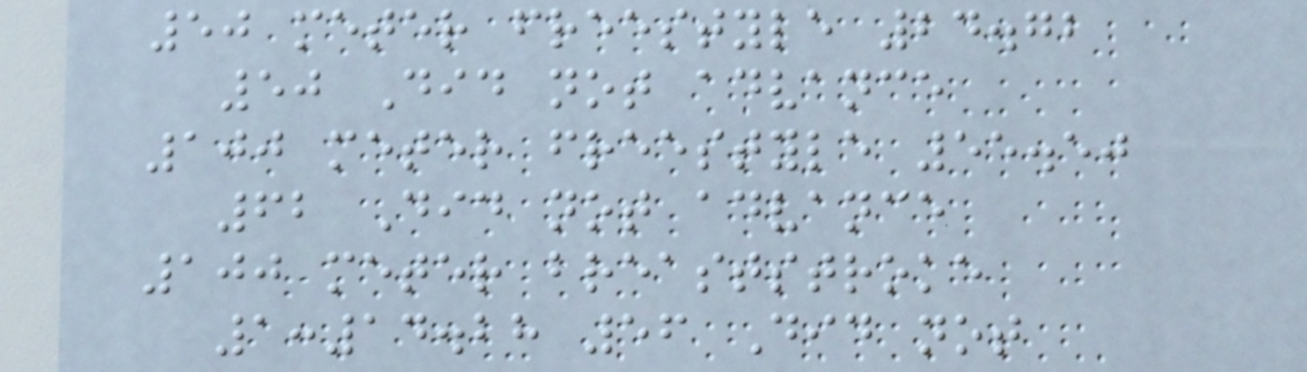50 meter freestyle 24.72
50 Did not advance
100 meter freestyle 55.50
62 Did not advance
100 meter breaststroke
1:14.28 56 Did not
